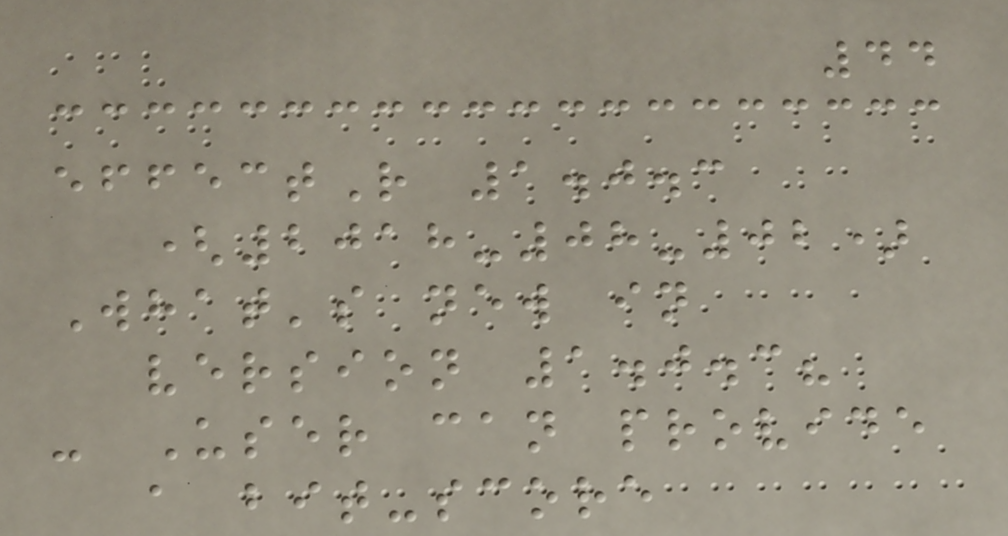44
effectR 1.0.3
(2018-08-02)
What's new in
version 1.0.3?
- User can provide
a bit-score
